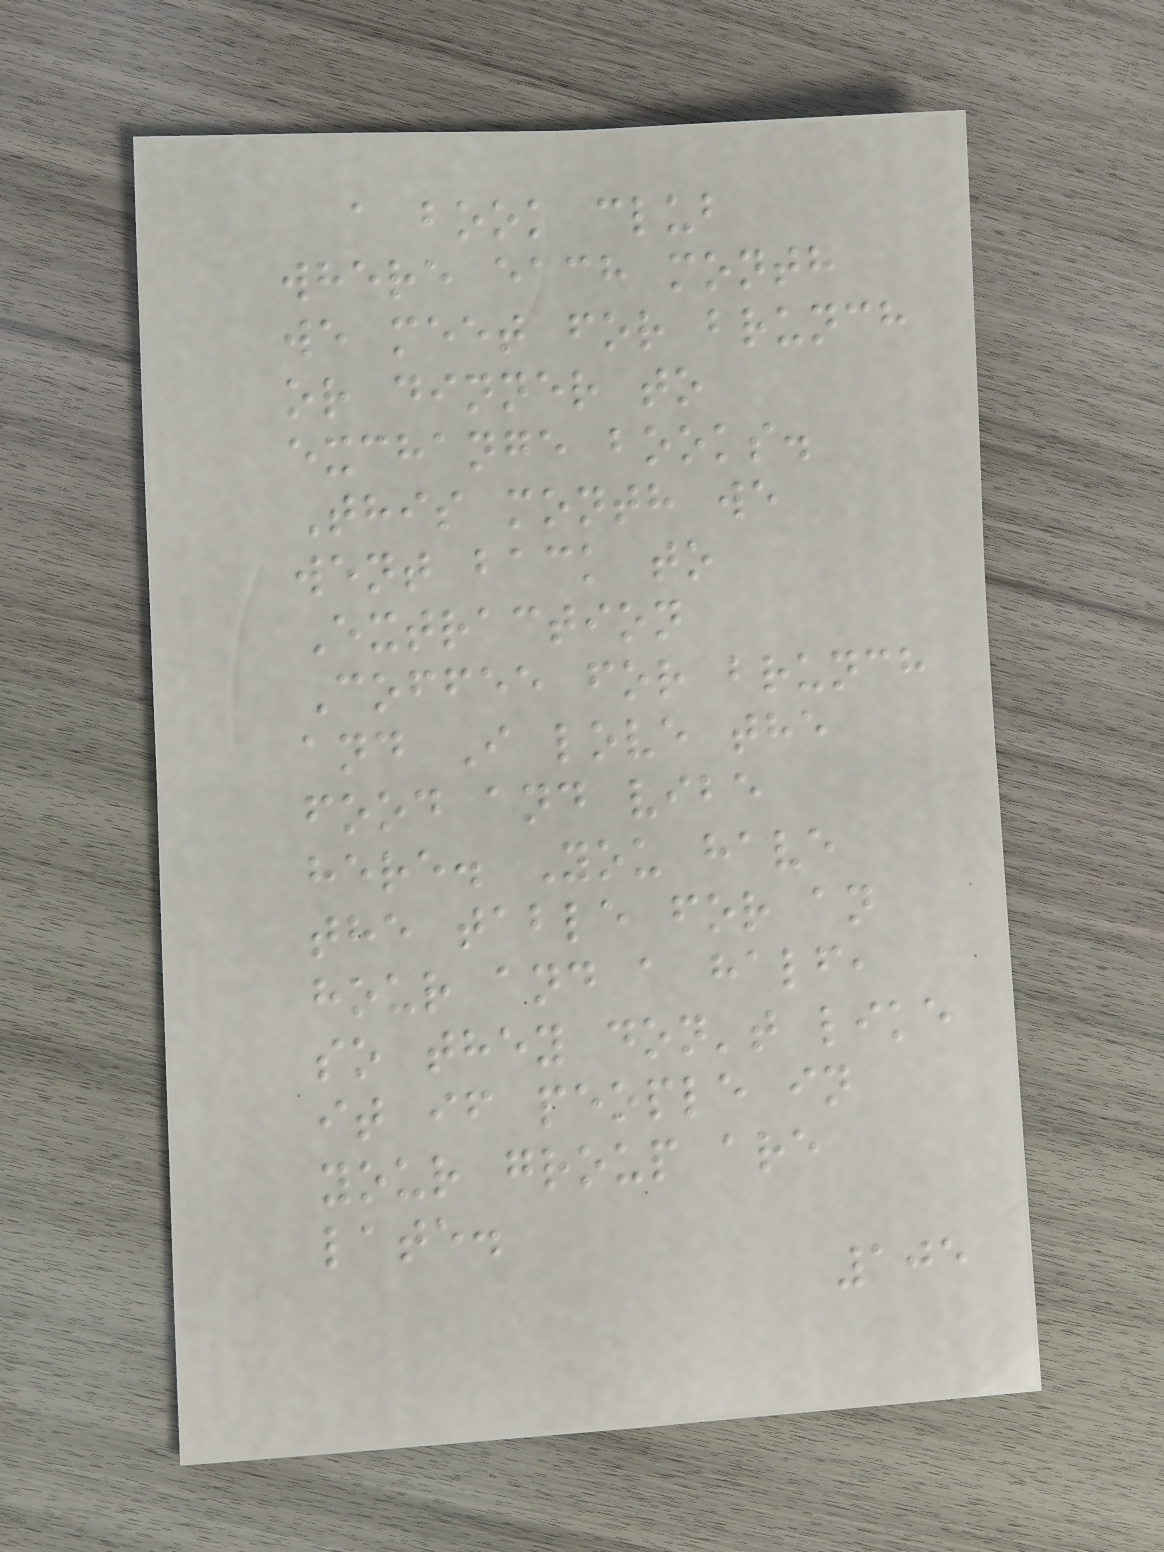a book club
where each month
we meet for brunch
or dinner to
exchange books.
This month we
went back to
Extraction
Coffee for brunch
and I love the
food and vibe
here. You have
the table for an
hour and a half,
so they don't like
it if people in
your group are
late.
105
